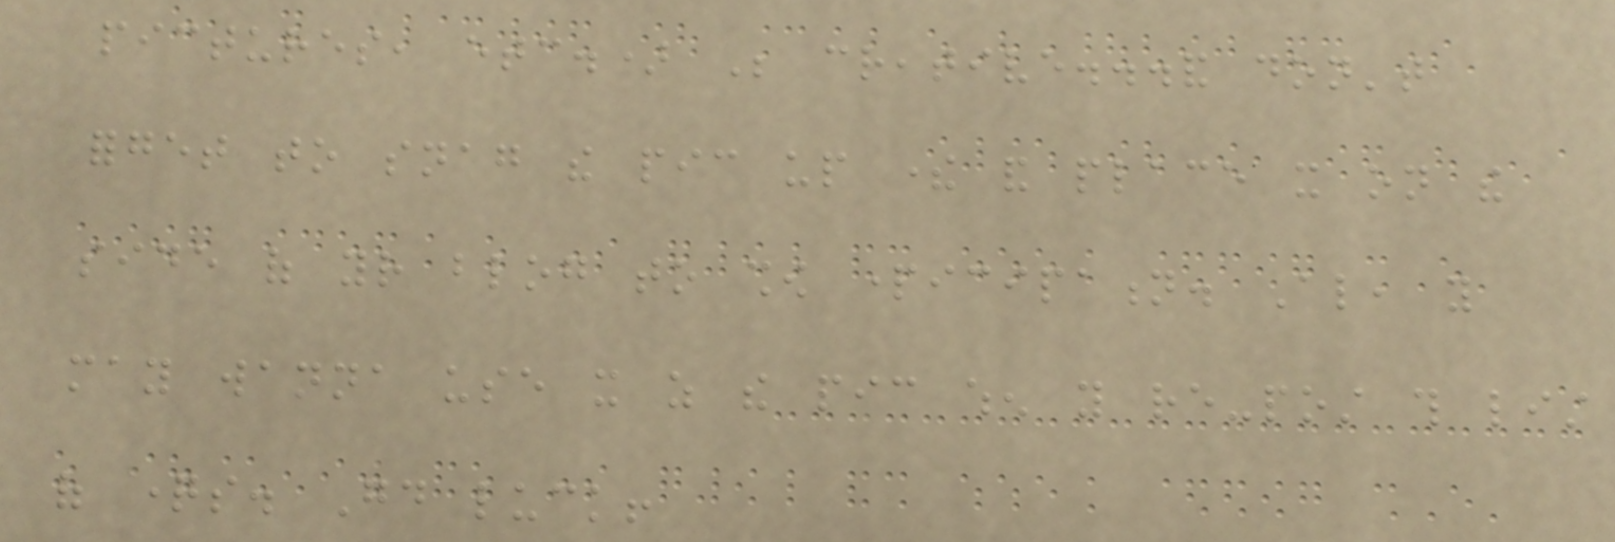pictures, etc.) Be creative...and don't
forget to snag the pic up there and place it on the
side of your blog to show participation. Also, you
may wanna use it as the pic when you re-post this list
of questions. Good luck!
